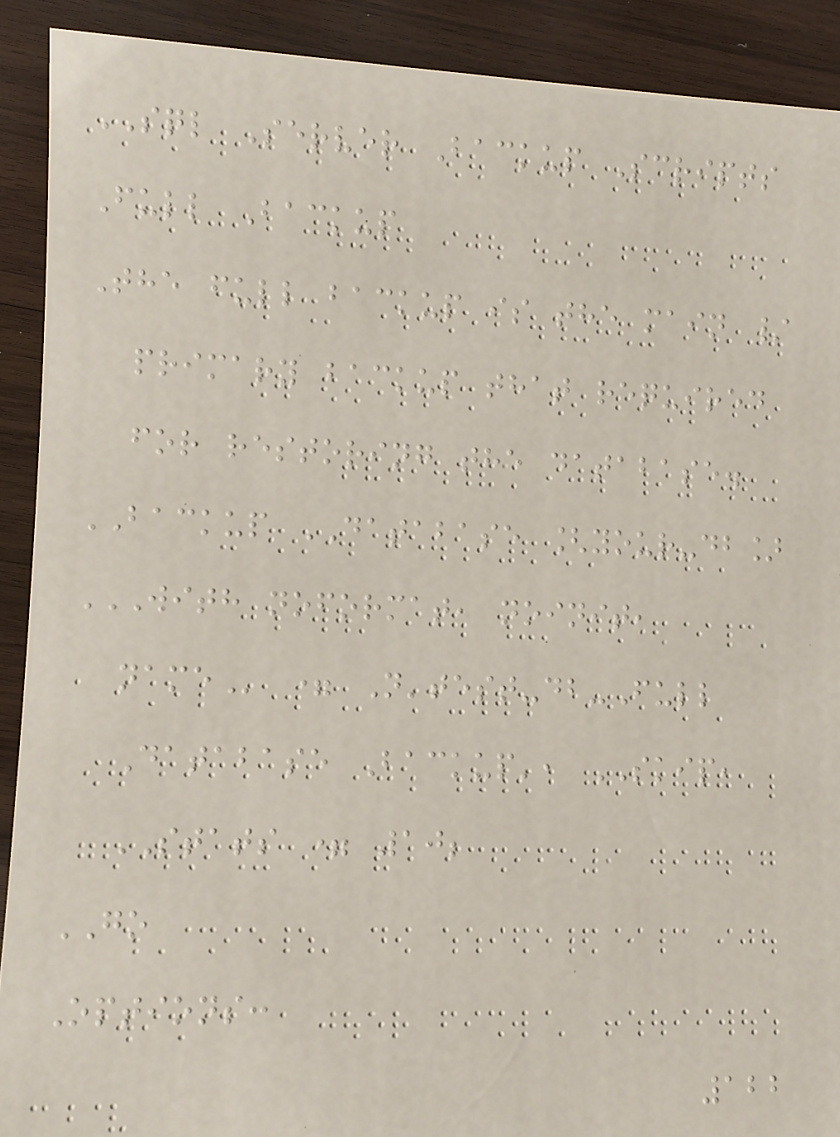SQL Server Backup Scripts
Full Backup
The full backup is the main /
primary backup that required
for restoring the database.
BACKUP DATABASE [your-db]
WITH NOFORMAT, NOINIT,
NAME = N'test-db-Full
Database Backup', SKIP,
STATS = 10;
GO
Options:
122
